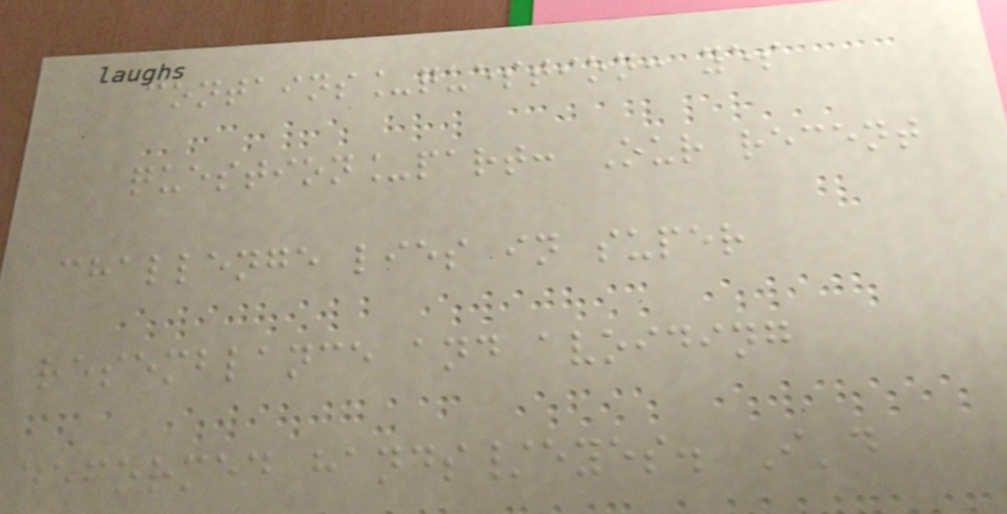contains_question: yes
question_part: Our recent
challenge lies in super
resemblance and avoiding
deformed hands/eyes. I'd
